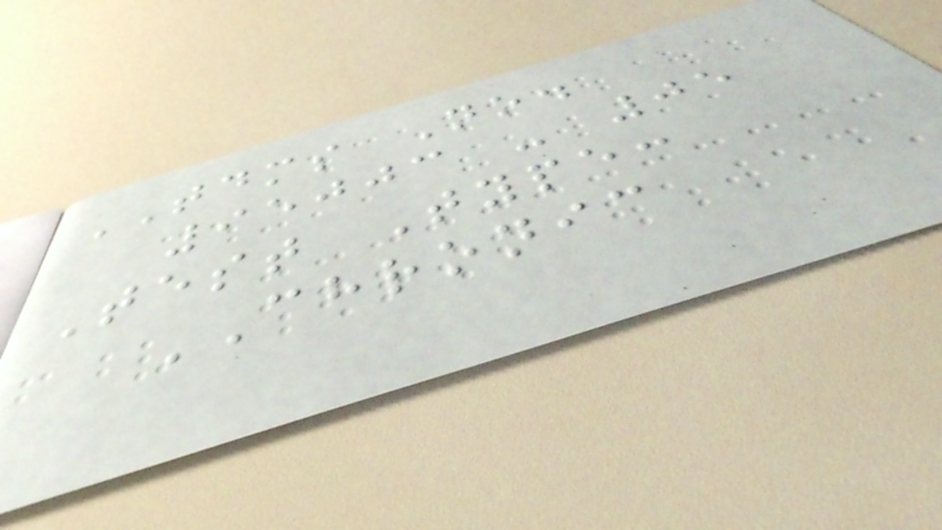TDMS No.
95003 - 05
Test Type:
CHRONIC
